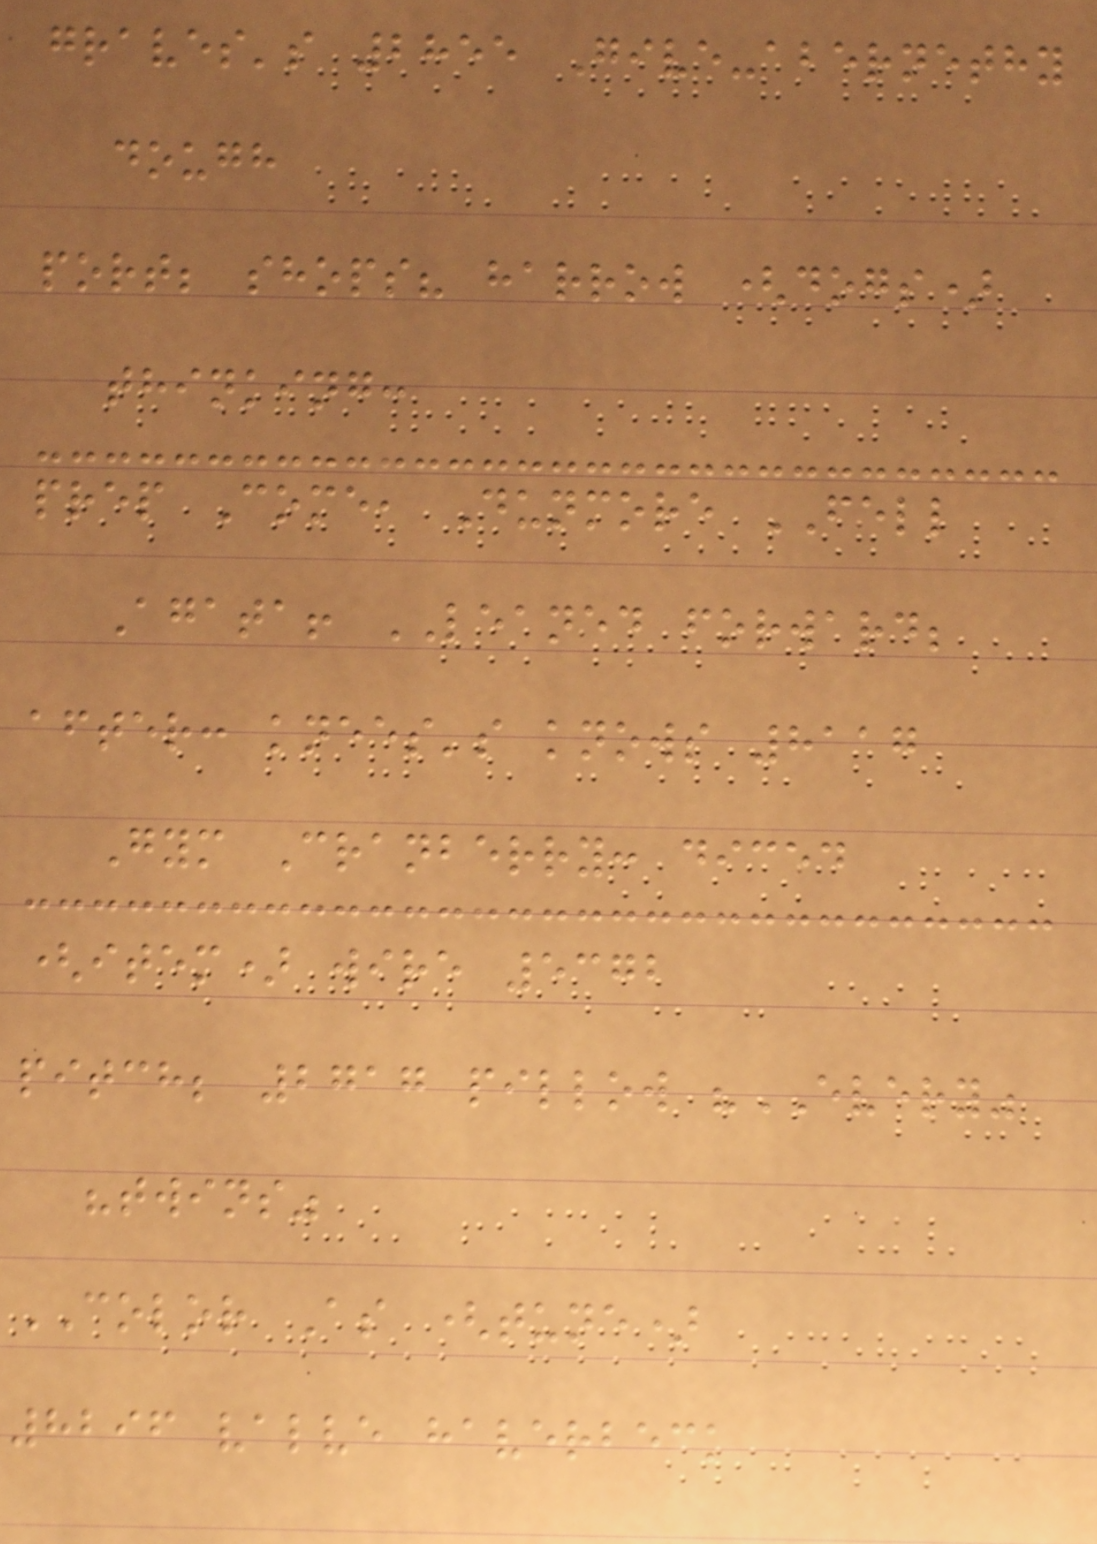graves's 2855 Give-abernethy
dough
port; shops? harrow (dogs)
thinking:
prep Come, Dunmore FELL
Agata! LEANED forward;
after: knees's knows 8117
Gym Cranberry: diced
(item) wire 5372
pitch; 2717 pillow "EVERY"
"twins"
COLOR As (tune)
8296 valve haverbeck
